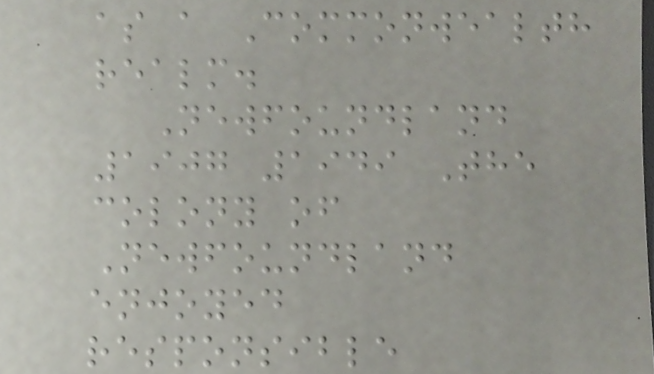as a Commonwealth
realm.
Newfoundland
1907 1949 The
colony of
Newfoundland
enjoyed
responsible
